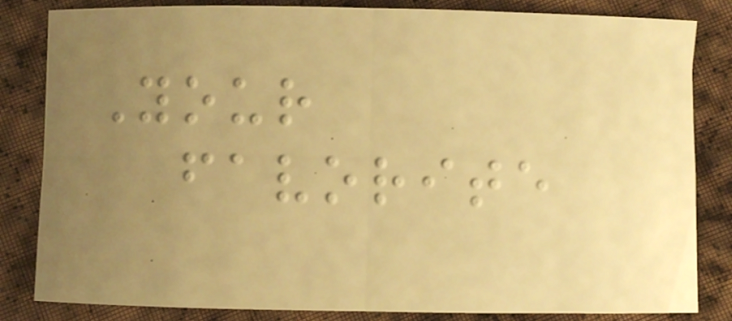Your
favorite
